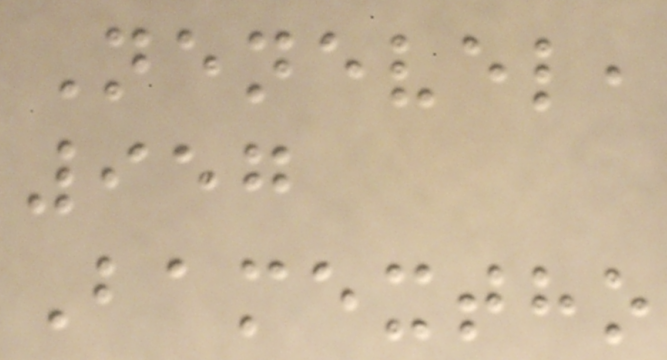Nenevel,
957
Bamextho
